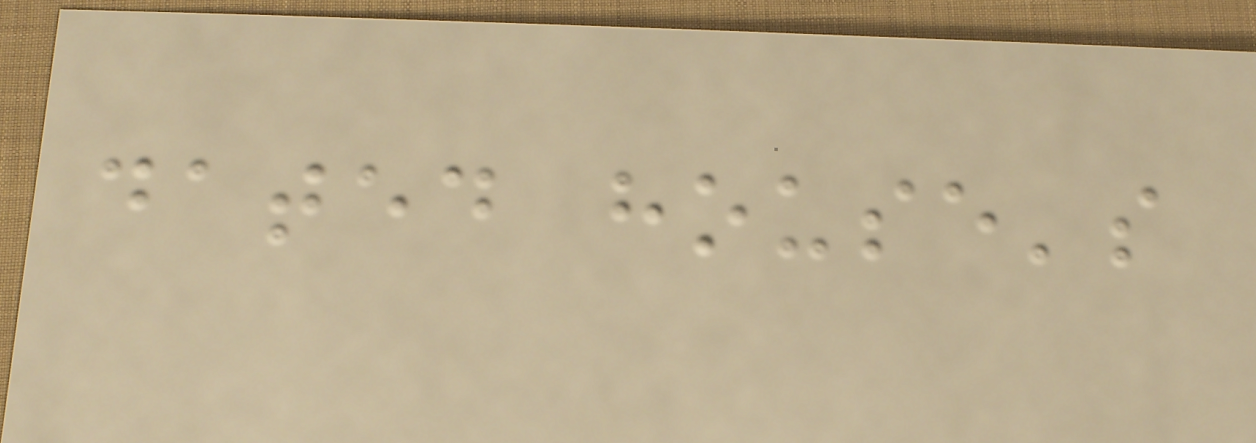dated house's
